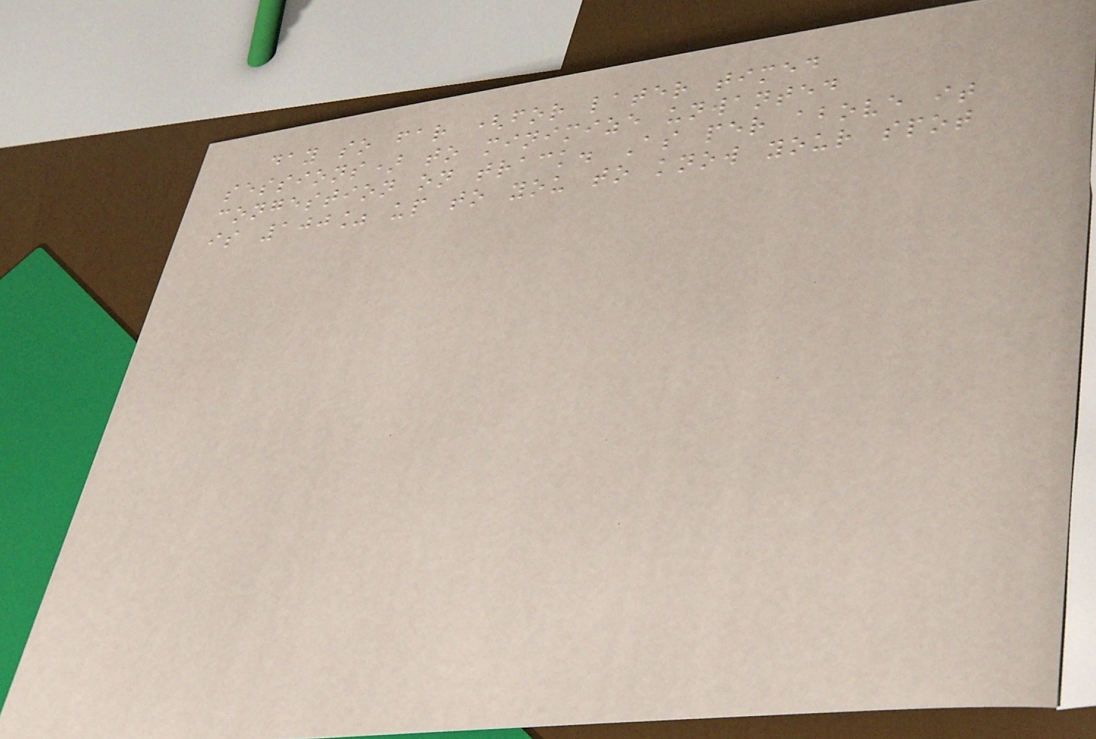day so far (for later timed
sessions) to minimize unwanted
congestion on track. As per above it
is 100% up to you to know your spot
